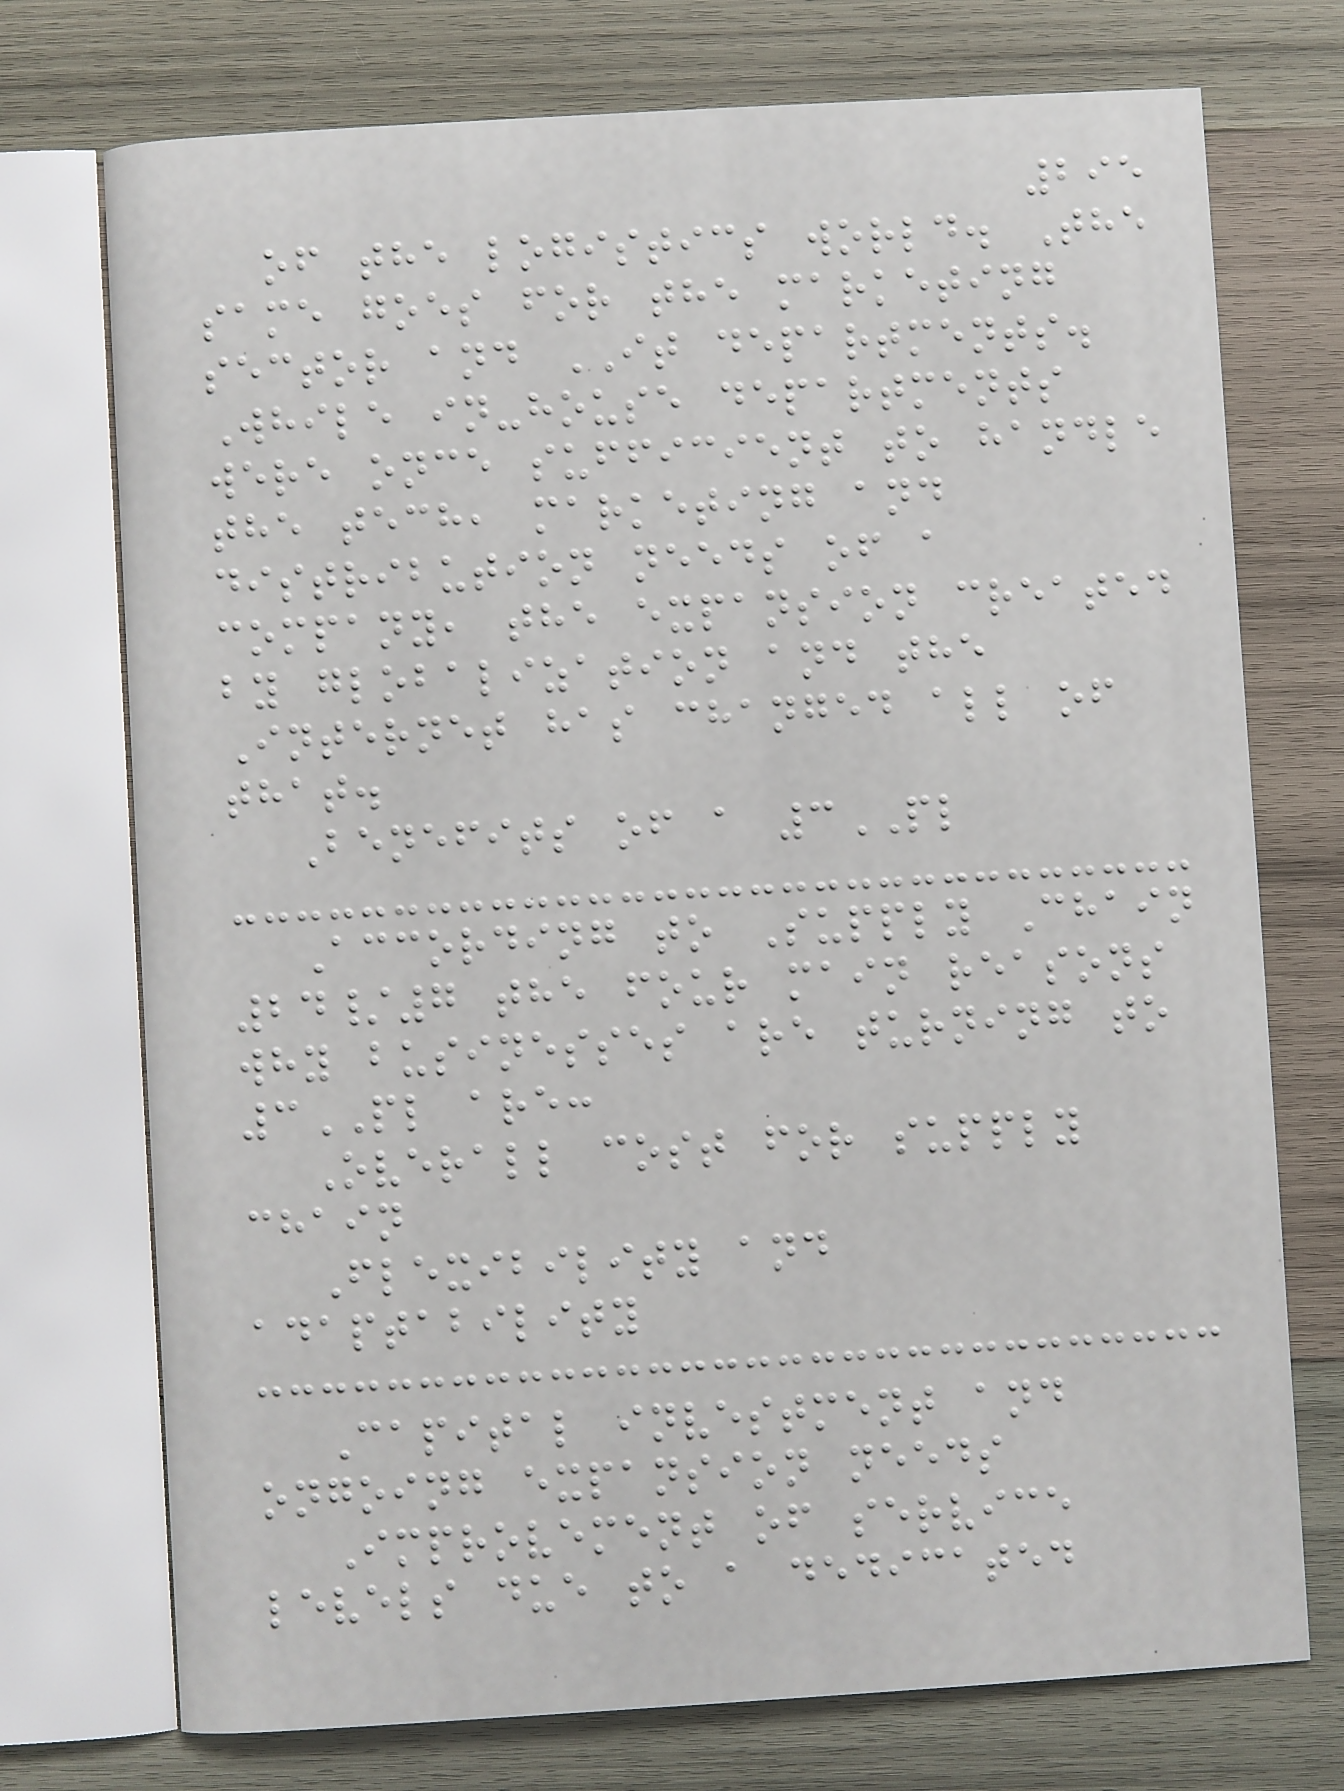295
of the logistics world. The
same goes for the marketing
sector and IT departments.
While in-house departments
were once sufficient to handle
the tech, marketing and
distribution needs of a
company, the expansion created
by globalization and the
Internet has changed all of
that.
Benefits of a 3PL
According to Supply Chain
24/7 the four main reasons
why businesses are turning to
3PL are:
Overall cost for supply
chain
Flexibility and
adaptability
Capital investment and
ongoing expansion needs
Improvement of service
levels due to a dedicated
